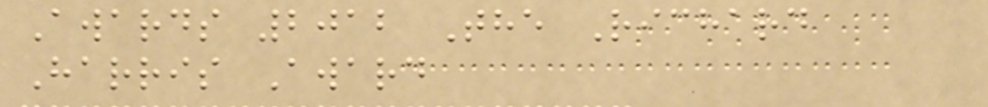Awards 2012 The Richard
Harris Award
